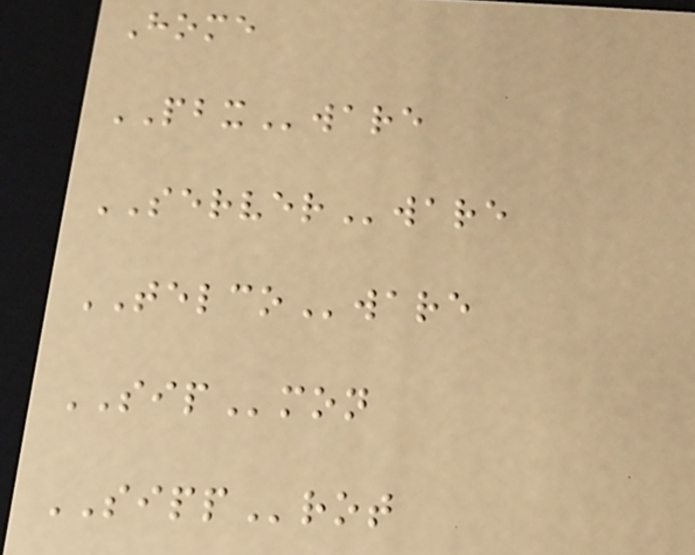Home
PBXware
SERVERware
TELCOware
SIPmon
SIPProt
